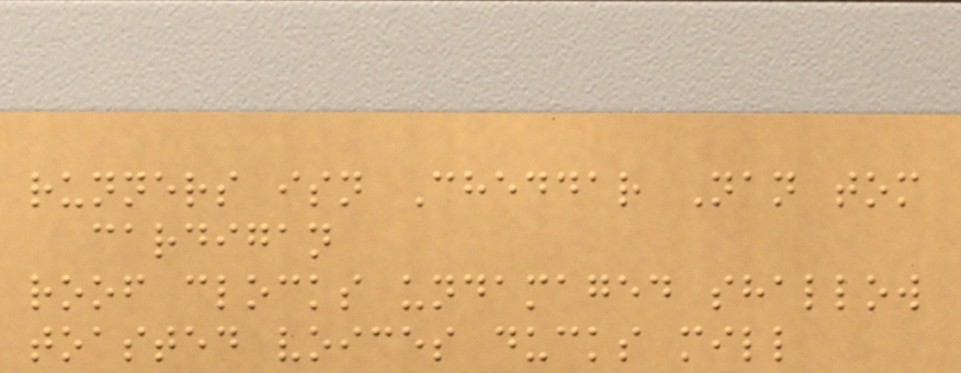runners isn Cheddar Nan tom
cardigan
roof clocks undamaged shallow
toasted voices ducks mill
